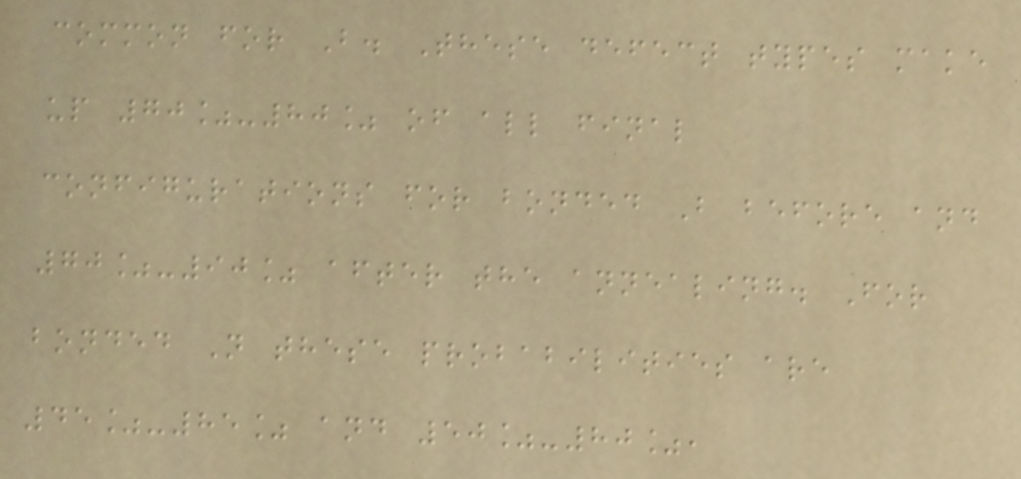common for B. These defect types make
up 70%-80% of all final
configurations for bonded B before and
70%-90% after the annealing. For
bonded N these probabilities are
45%-85% and 50%-80%,
